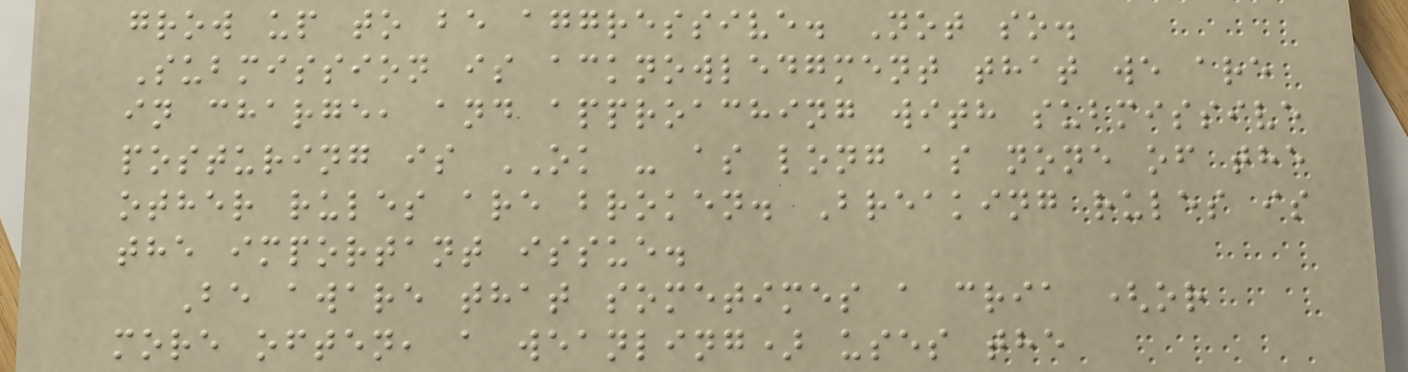grow up to be aggressive. Not so.
Submission is acknowledgment that we are
in charge, and approaching with submissive
posturing is OK - as long as none of the
other rules are broken. Breaking rules is
the important issue.
Be aware that sometimes a cria (or
more often, a weanling) uses the
